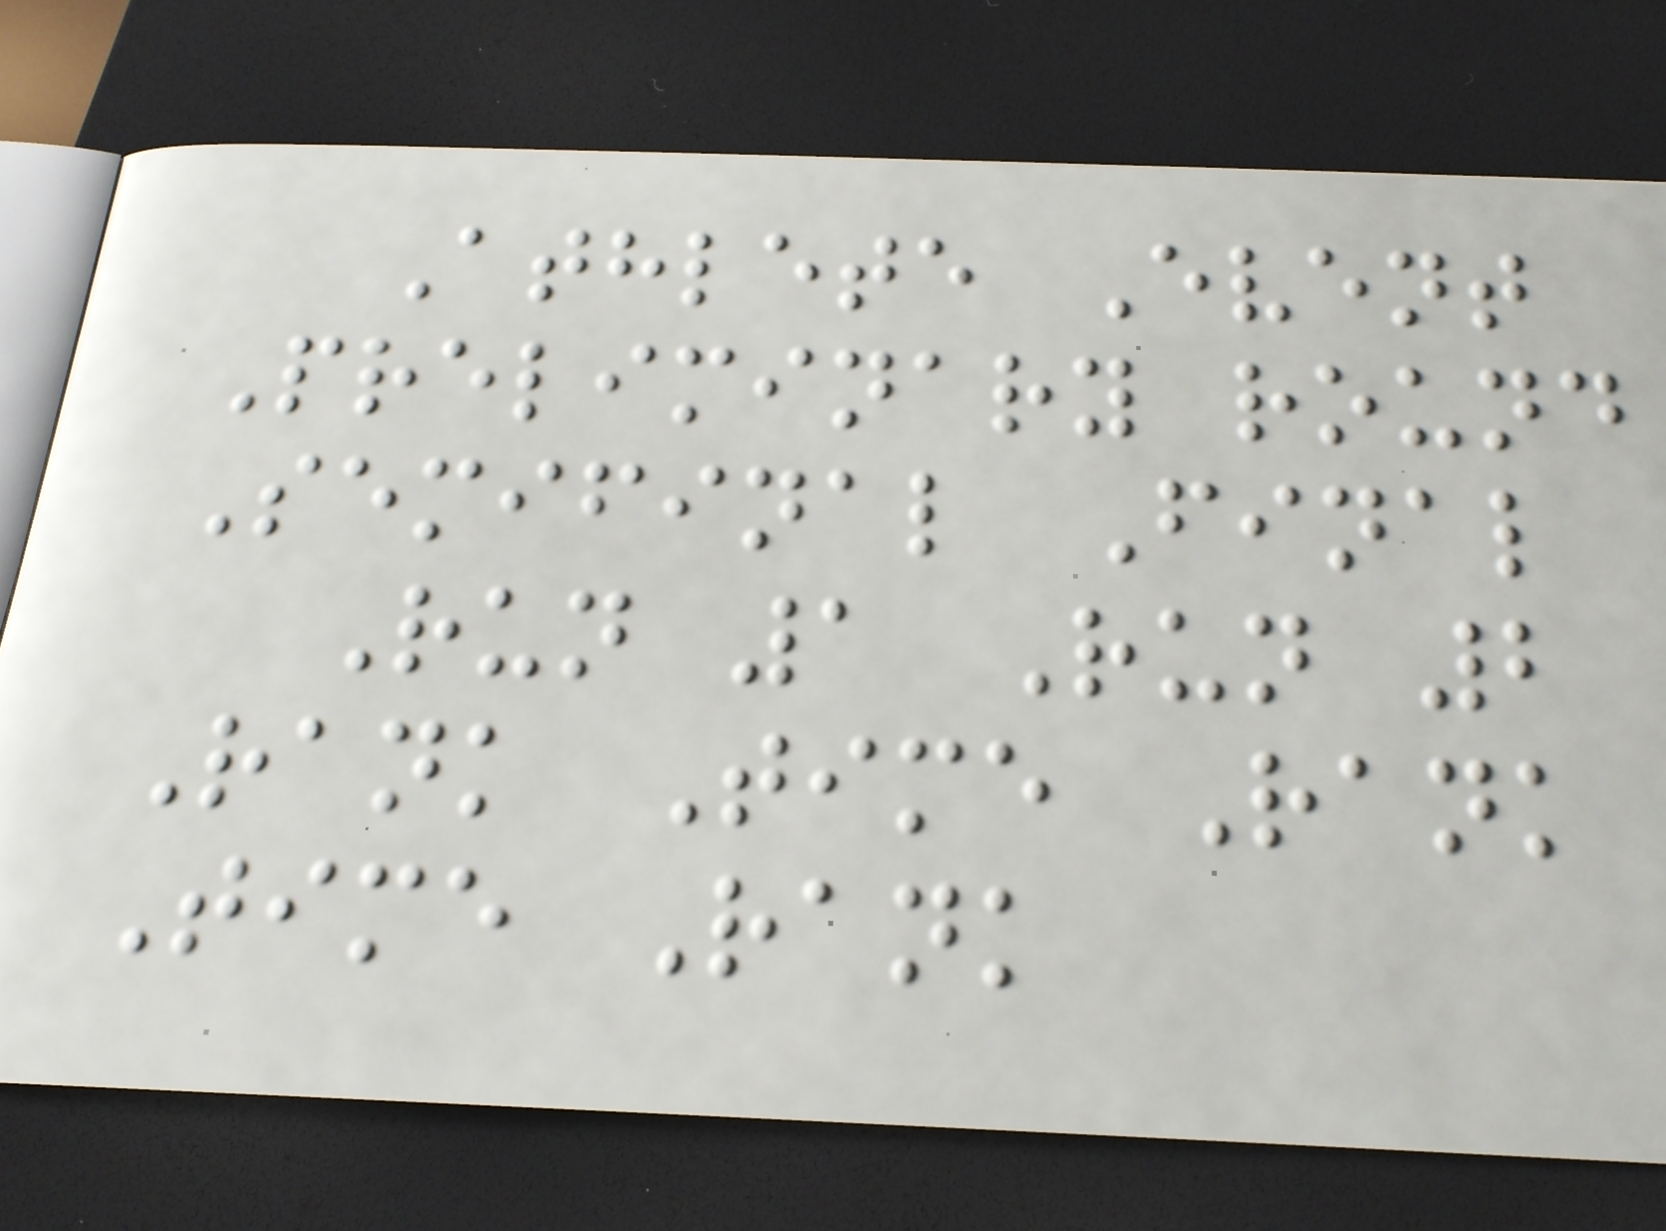Athlete Event
Preliminary round
Semifinal Final
Run 1 Run 2
Rank Time Rank
Time Rank
